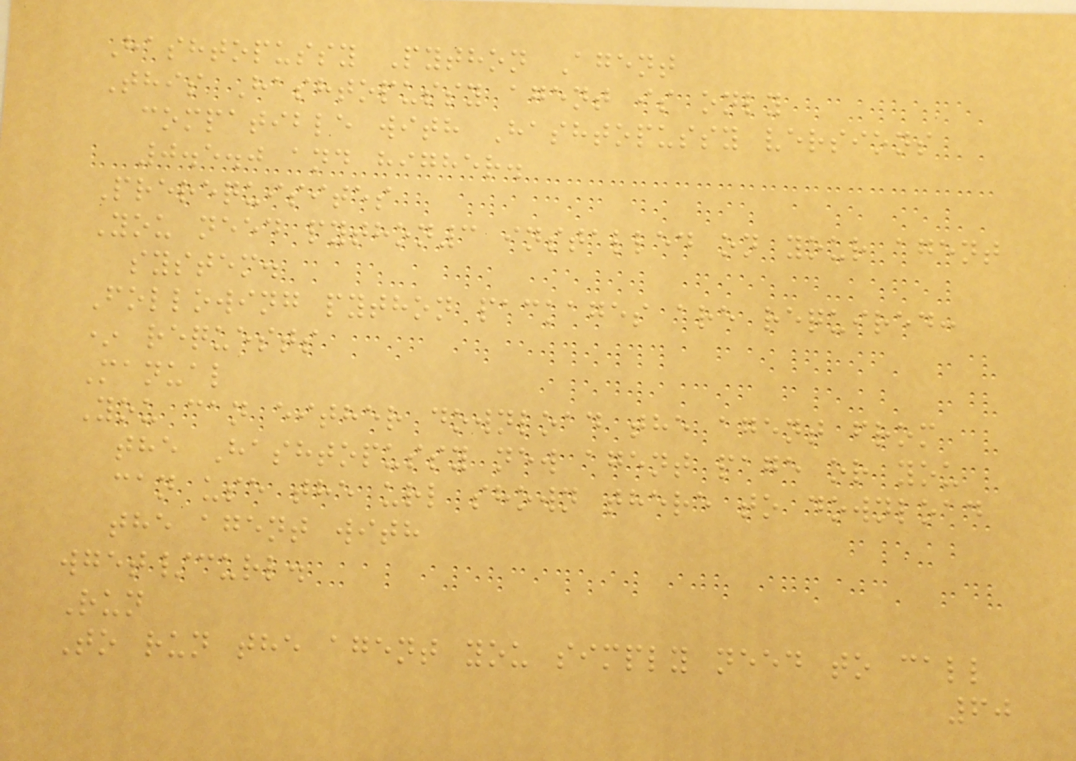Hashtopussy Python Agent
This Hashtopussy agent is only
compatible with Hashtopussy versions
0.5.0 and higher.
Prerequisites
You need python3 installed on your agent
system.
Following python packages are required:
* requests
Manual
You can either download the agent from
the Hashtopussy new agent page or you
can use the url shown there to download
the agent with
wget/curl.
Run
To run the agent you simply need to call
60
